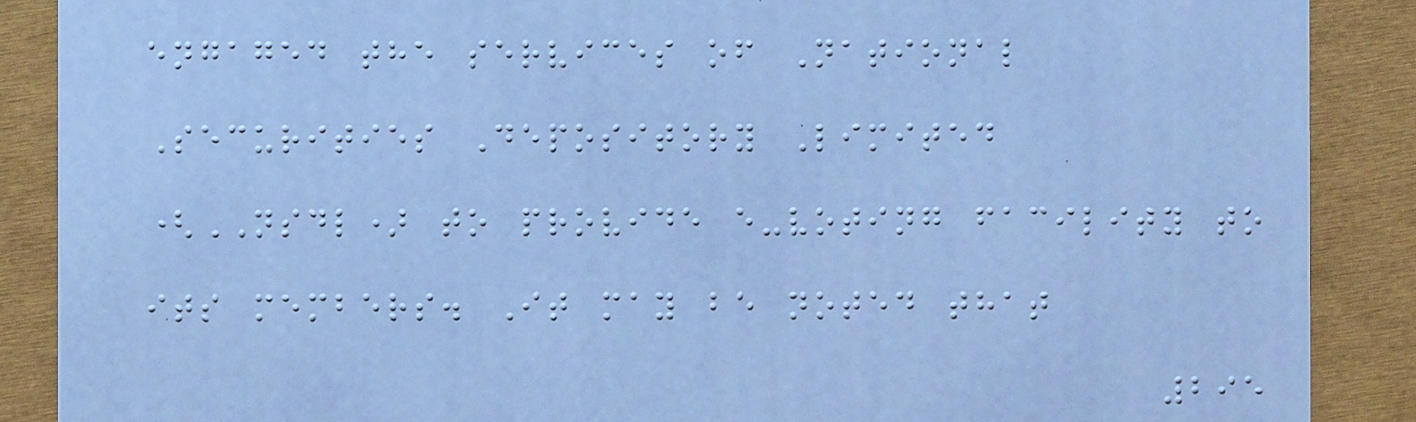engaged the services of National
Securities Depository Limited
(NSDL) to provide e-voting facility to
its members. It may be noted that
295
